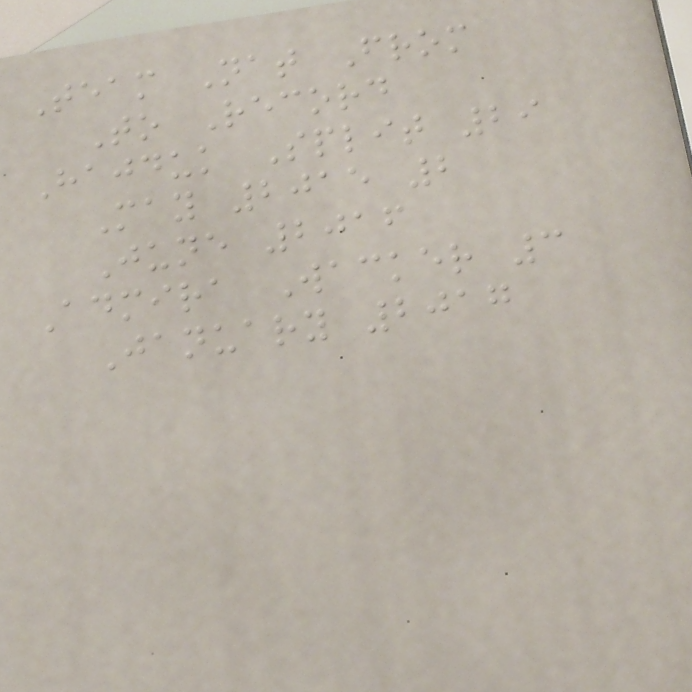Team Nat From
To Record
Hajduk Split 29
May 2015 2
June 2016
Admira Wacker 3
January 2017
